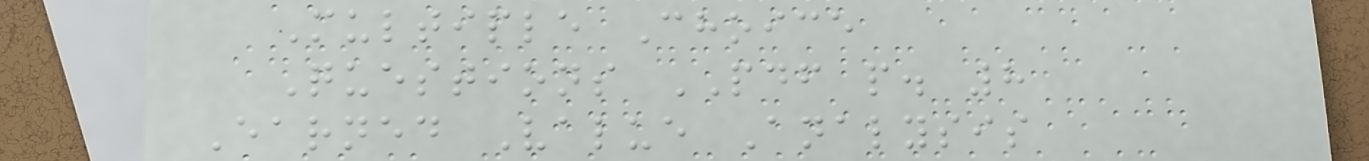Multiple Choice
Questions PDF p. 8
Earned Value Analysis
